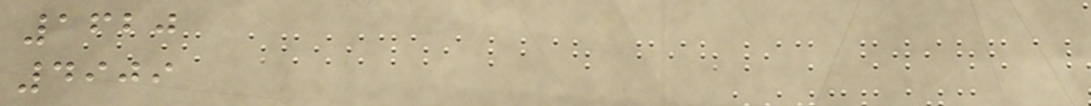1620
4909
